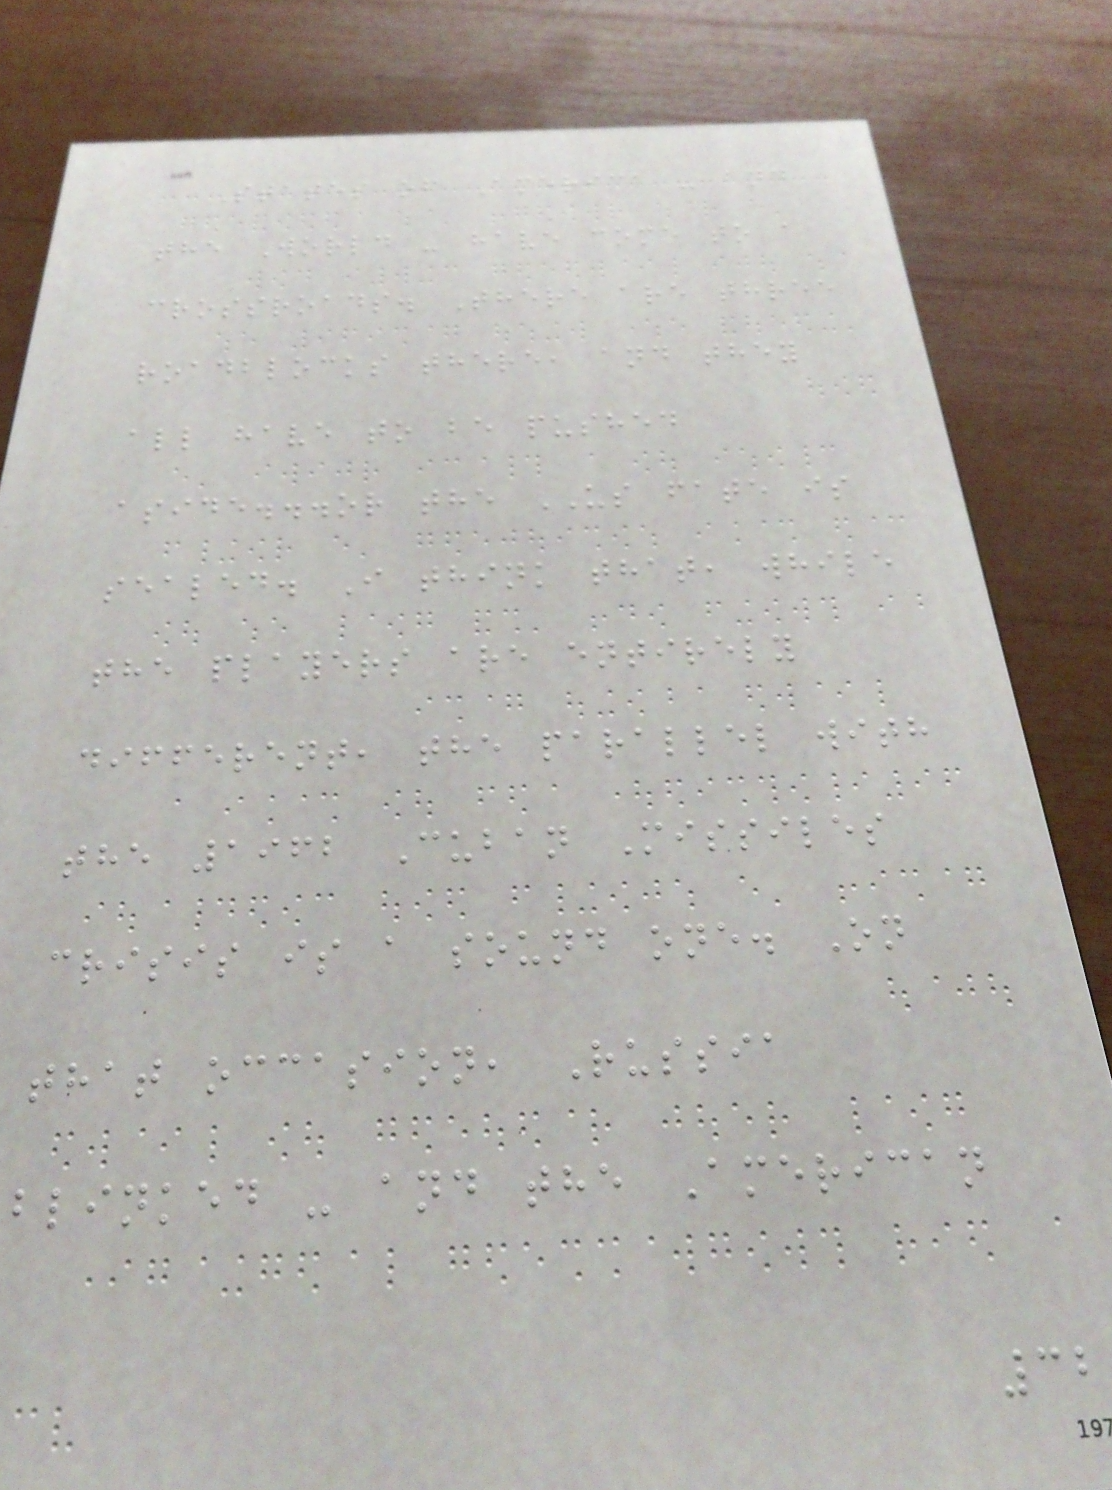States of America - and
the World - have come to a
crossroads. There are three
roadblocks there, and they
all have to be pushed
aside...or the US fate is
sealed. I think that, while
the players are entirely
different, the parallel with
the 1962 Cuban Missiles
crisis is a sound one. On
that occasion, Russia
blinked - and the American
32
